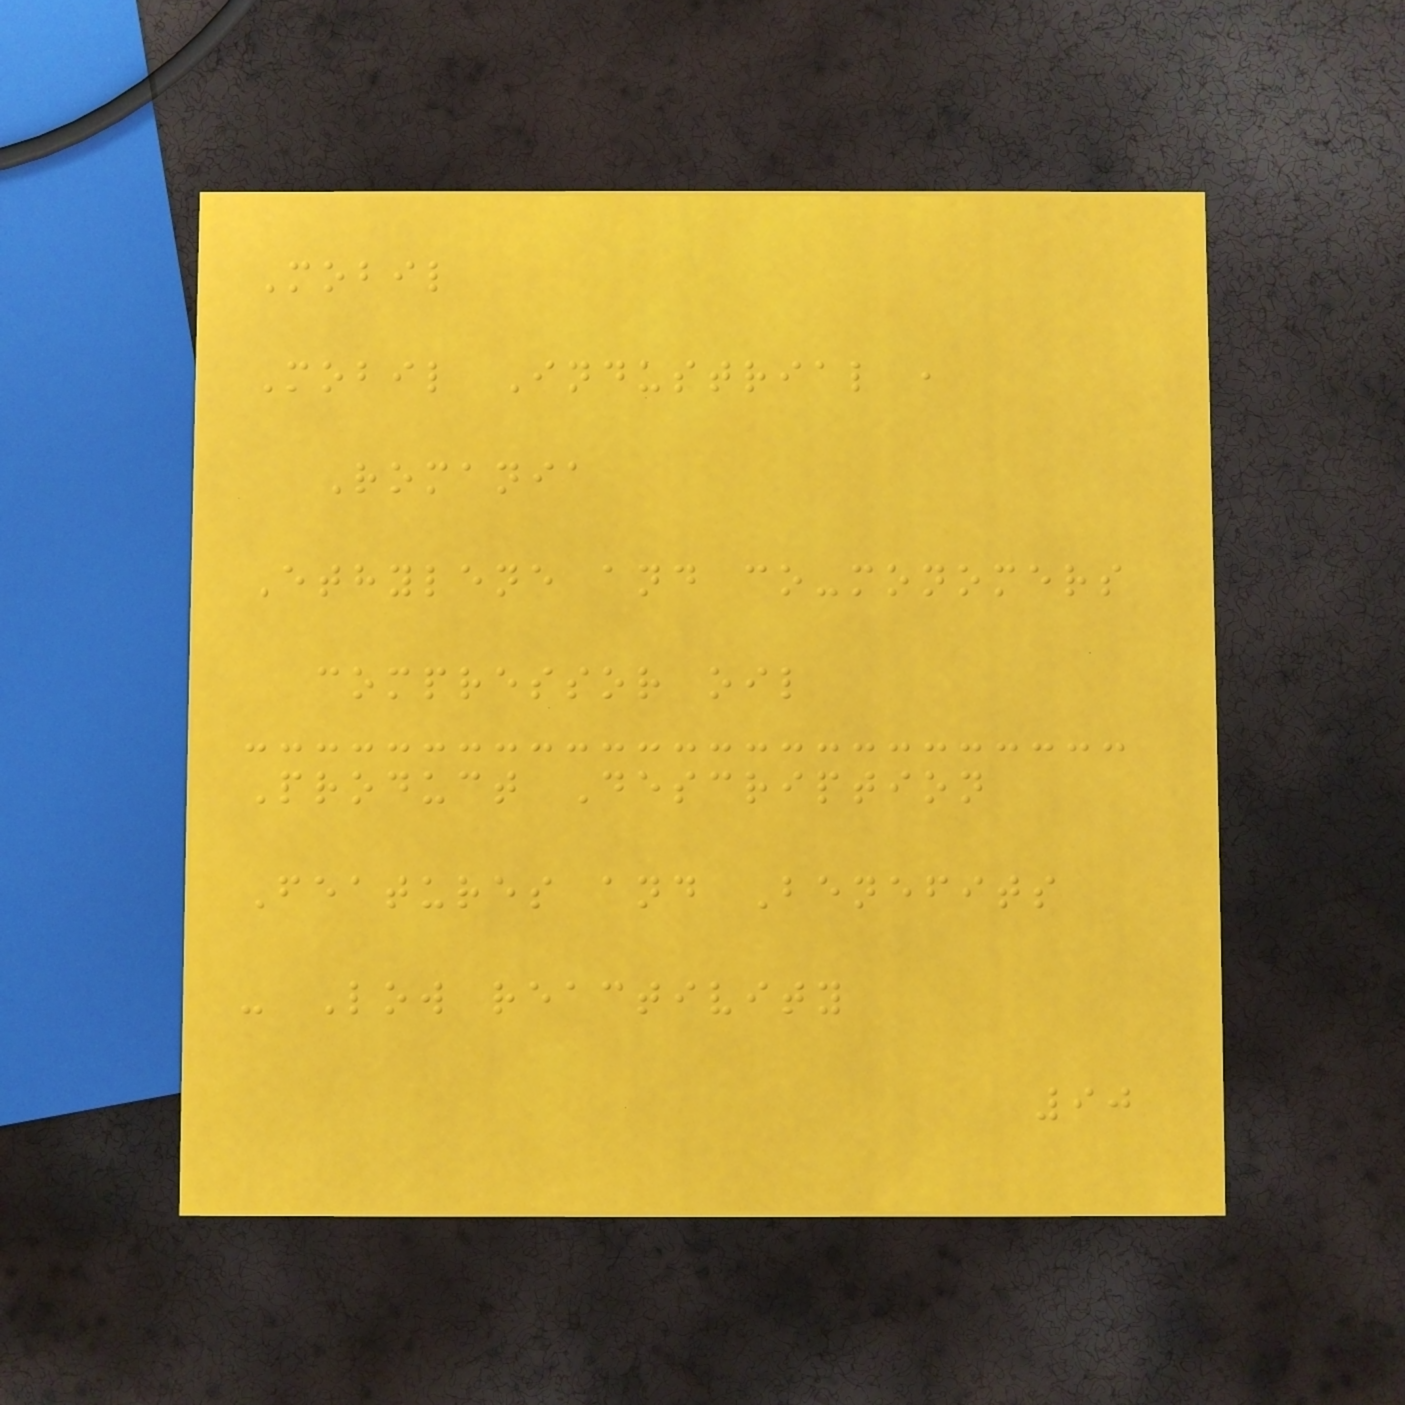Mobil
Mobil Industrial ,
Romania
Ethylene and co-monomers
compressor oil
Product Description
Features and Benefits
- Low reactivity
90
